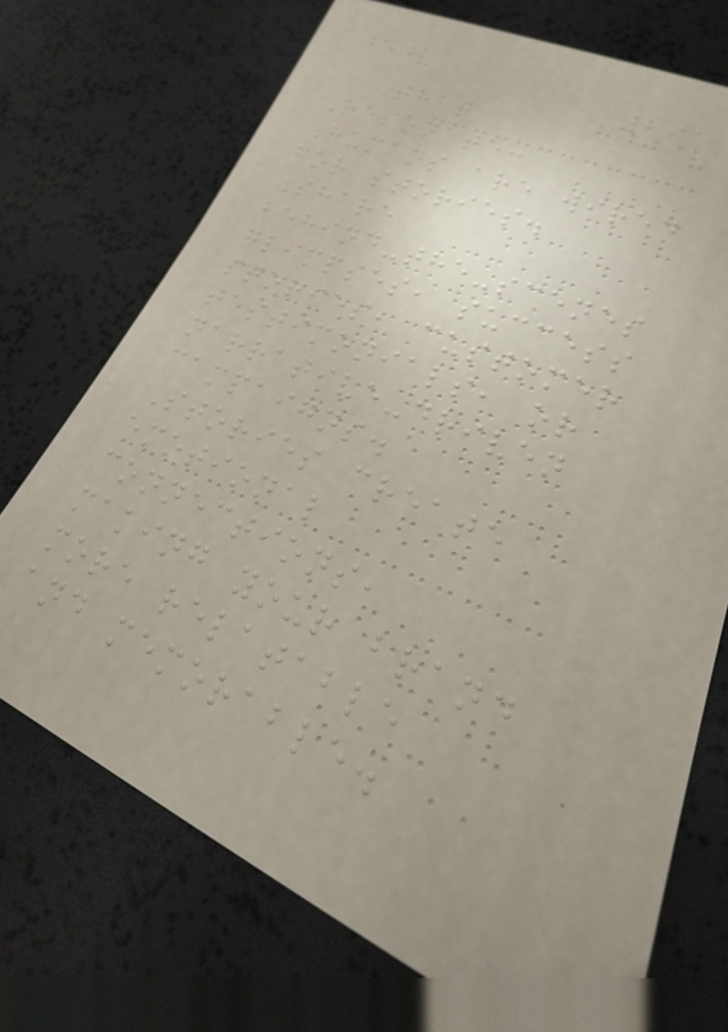291
That
Resonate:
Humans are wired
for stories.
Share
behind-the-scenes
glimpses, success
stories, customer
testimonials, or
narrative-driven
campaigns.
Stories create
emotional
connections,
making your brand
more relatable
and memorable.
